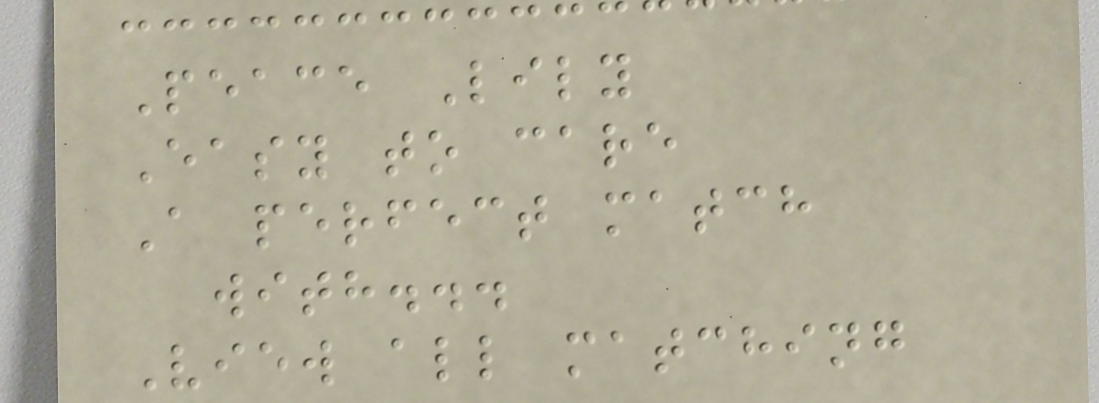Peace Lily
Easy to care
A perfect match
with...
View all matching
